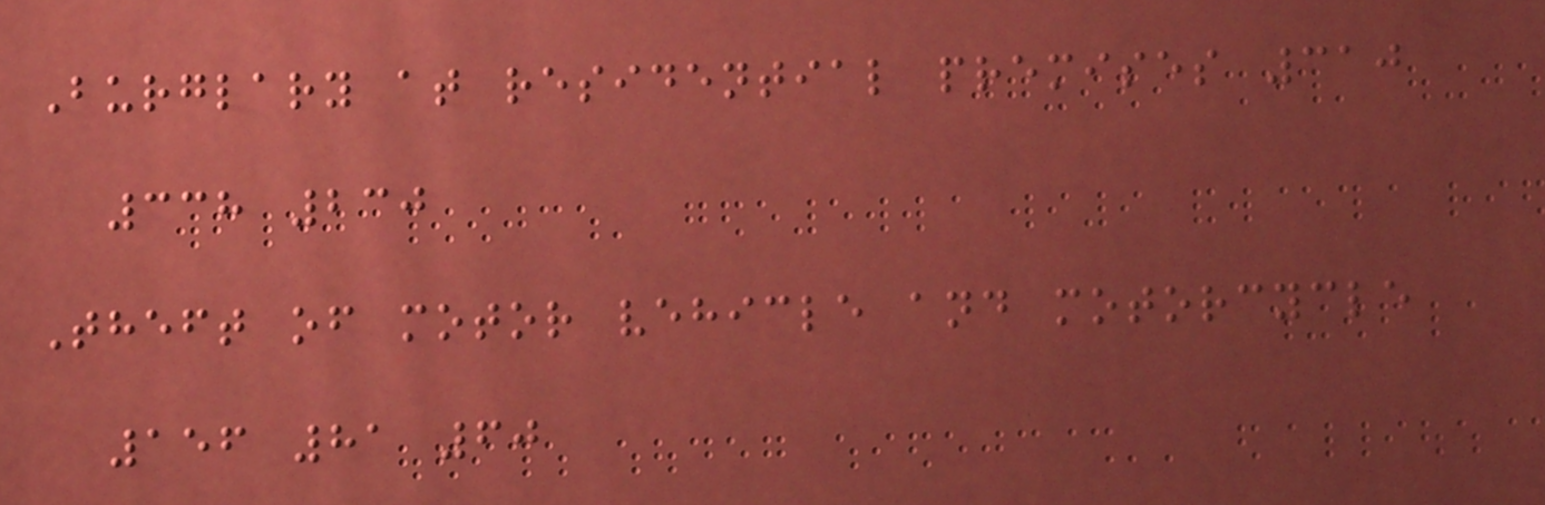Burglary at residential premises 310
338 230
Theft of motor vehicle and motorcycle
156 81 60
